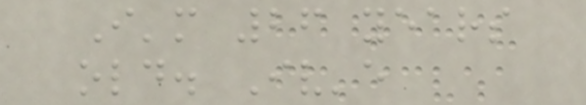I'm 26 years
old. Iv'e
